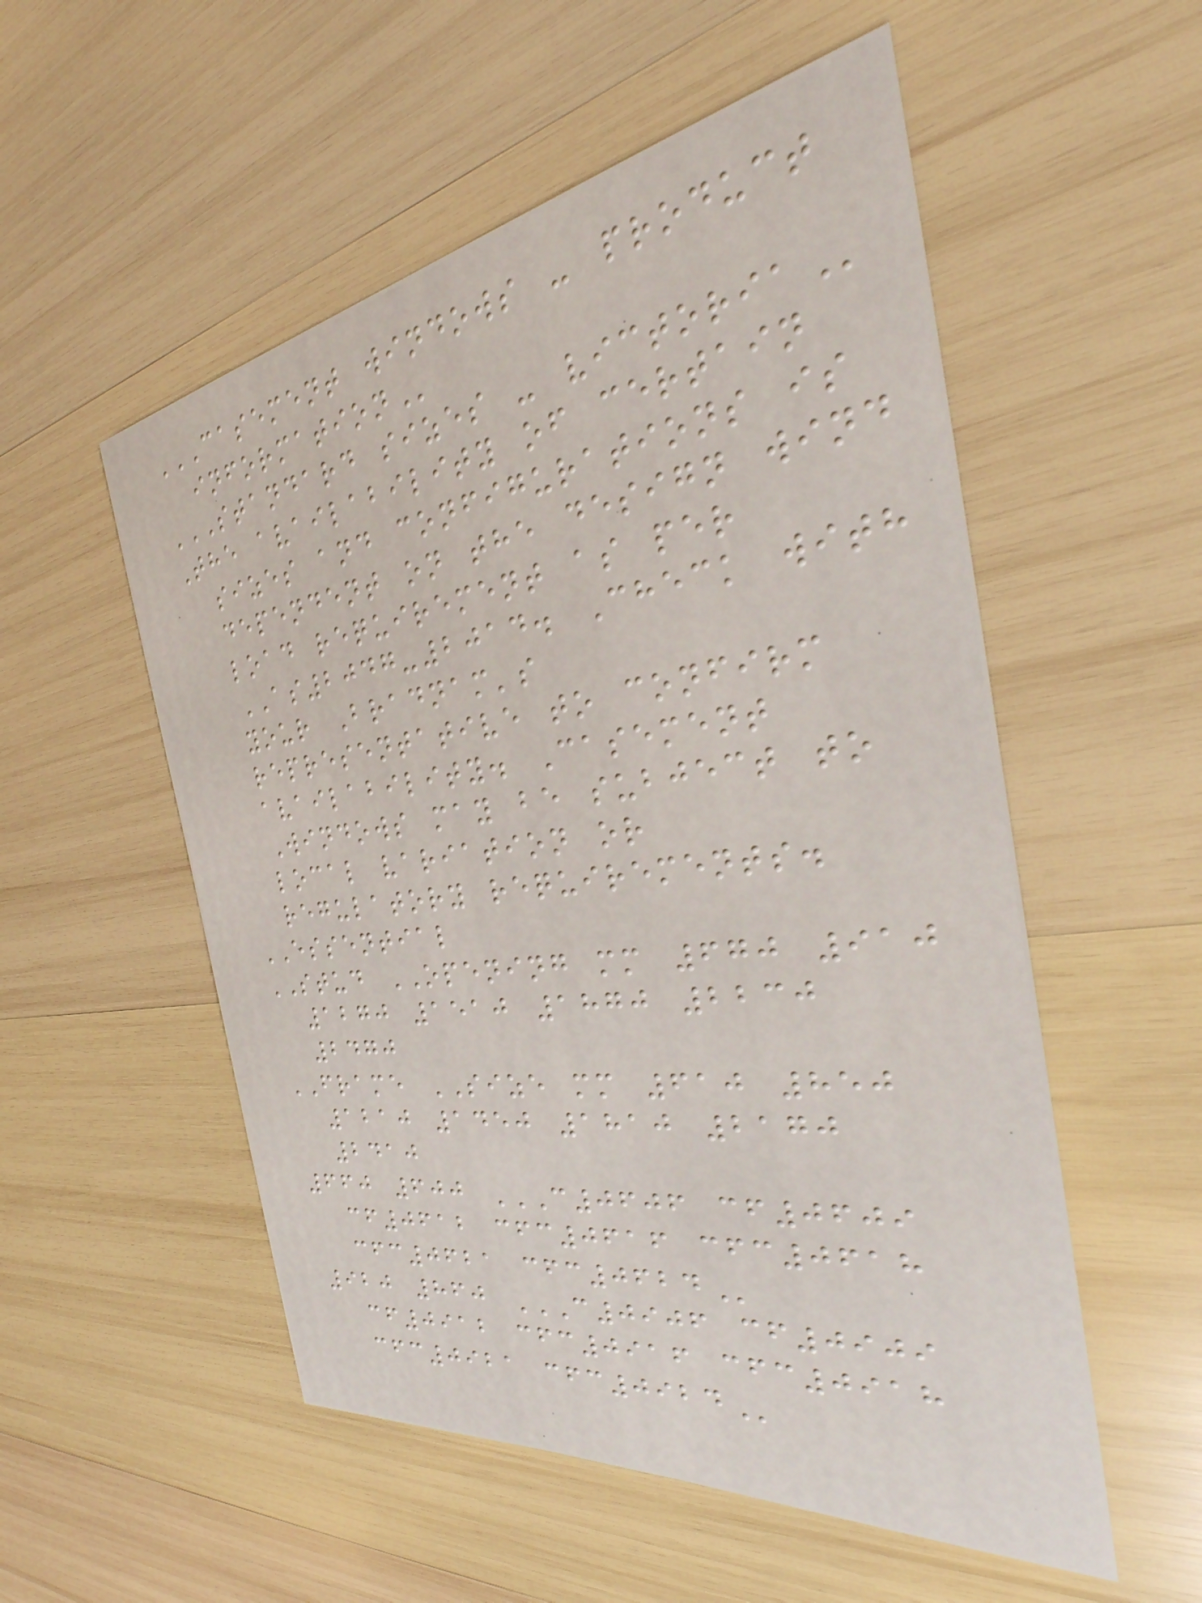CASEMENT WINDOWS - PRODUCT
INFORMATION
STANDARD SIZES - VICTORIA
The availability of certain
sizes and configurations is
dependent on the design wind
load requirement as per
AS2047-2014. Check with
your Bradnam's
representative to confirm
availability. Casement
Windows may be subject to
local variation or
regulatory requirements.
ESSENTIAL
STUD OPENING mm 670 910
1270 1510 1870 2230
2470
FRAME SIZE mm 610 850
1210 1450 1810 2170
2410
660 600 C0606 CF0609
CF0612 CFC0616 CFC0618
CFC0621 CFC0624
920 860 C0906 CF0909
CF0912 CFC0916 CFC0918
CFC0921 CFC0924
